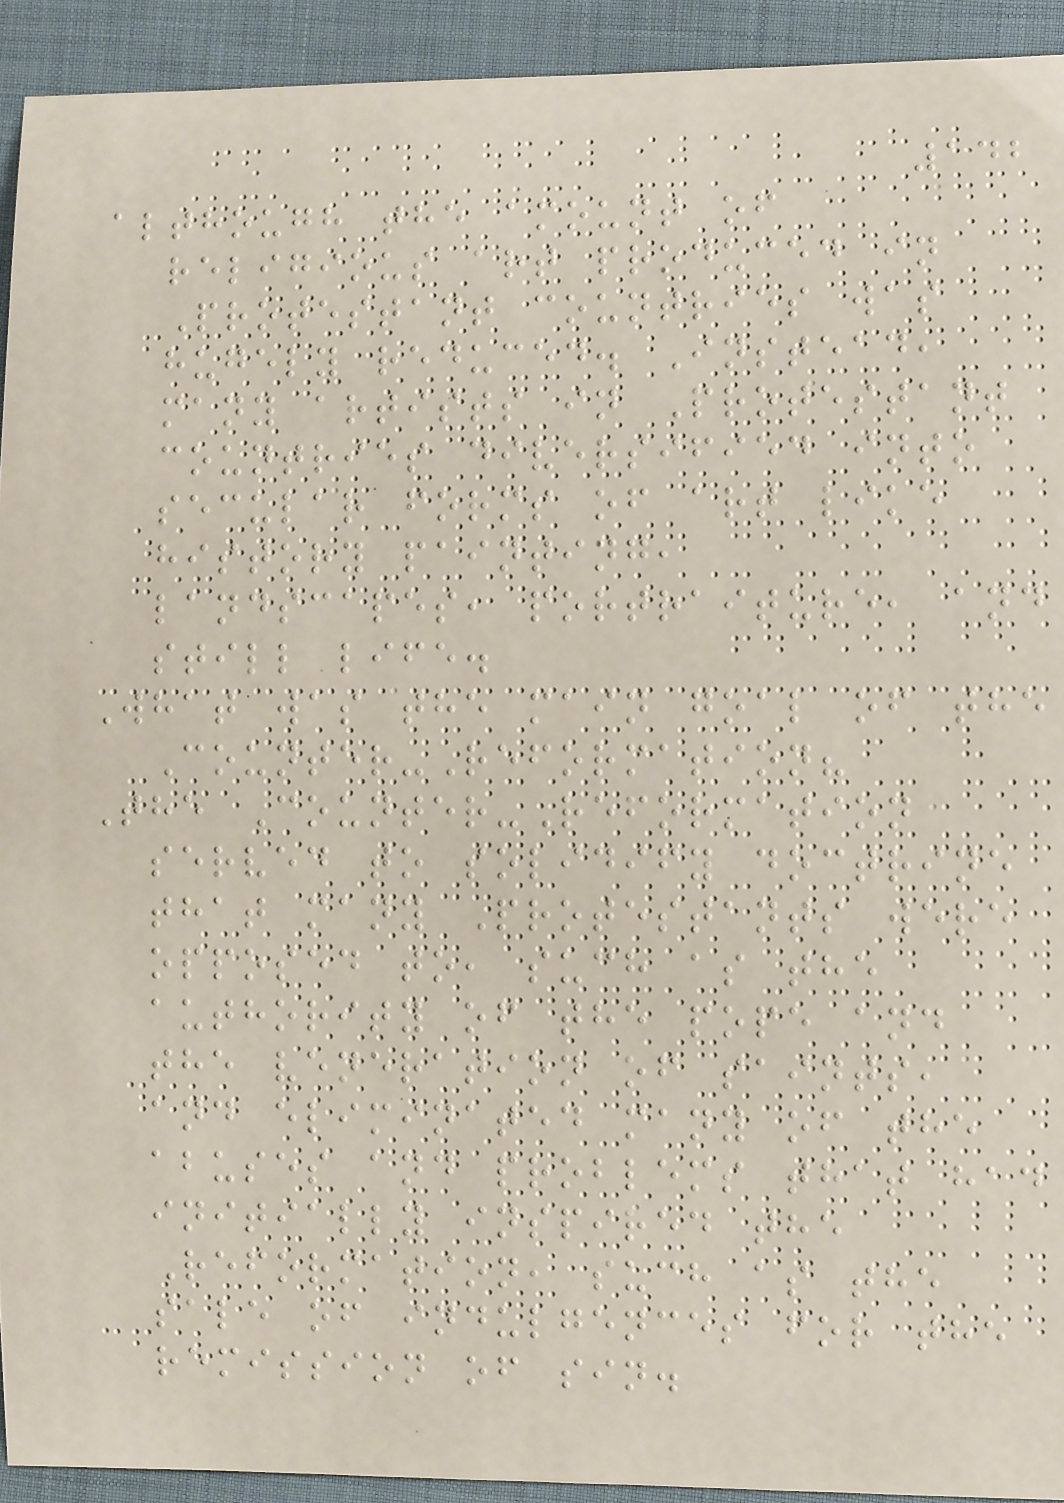142
although the amount of
religious art produced in
Protestant countries was
hugely reduced. Instead,
many artists in Protestant
countries diversified into
secular forms of art like
history painting,
landscapes, portraiture, and
still life.
What was the main goal of the
Counter-Reformation?
The Counter-Reformation
served to solidify doctrine
that many Protestants were
opposed to, such as the
authority of the pope and
the veneration of saints,
and eliminated many of the
abuses and problems that had
initially inspired the
Reformation, such as the
sale of indulgences for the
remission of sin.
